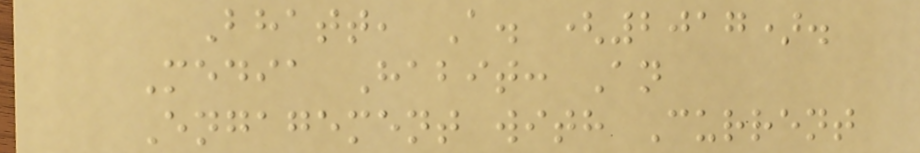Bhatt, A. (2017).
Media Habit: An
Engagement with Current
